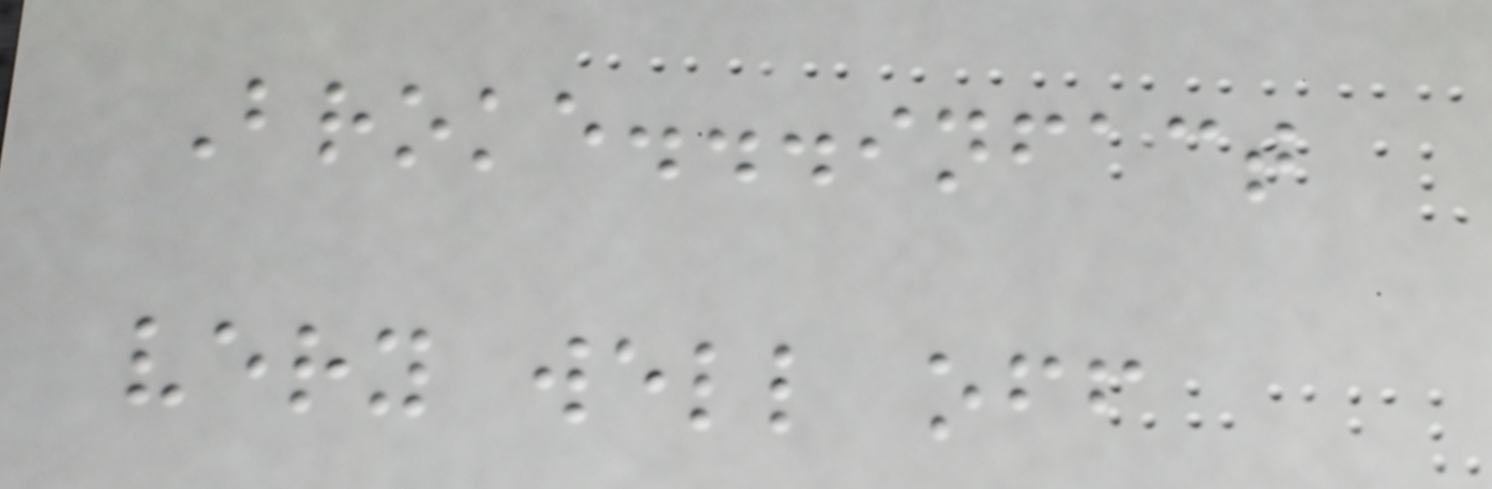Broke...infact
very well off
